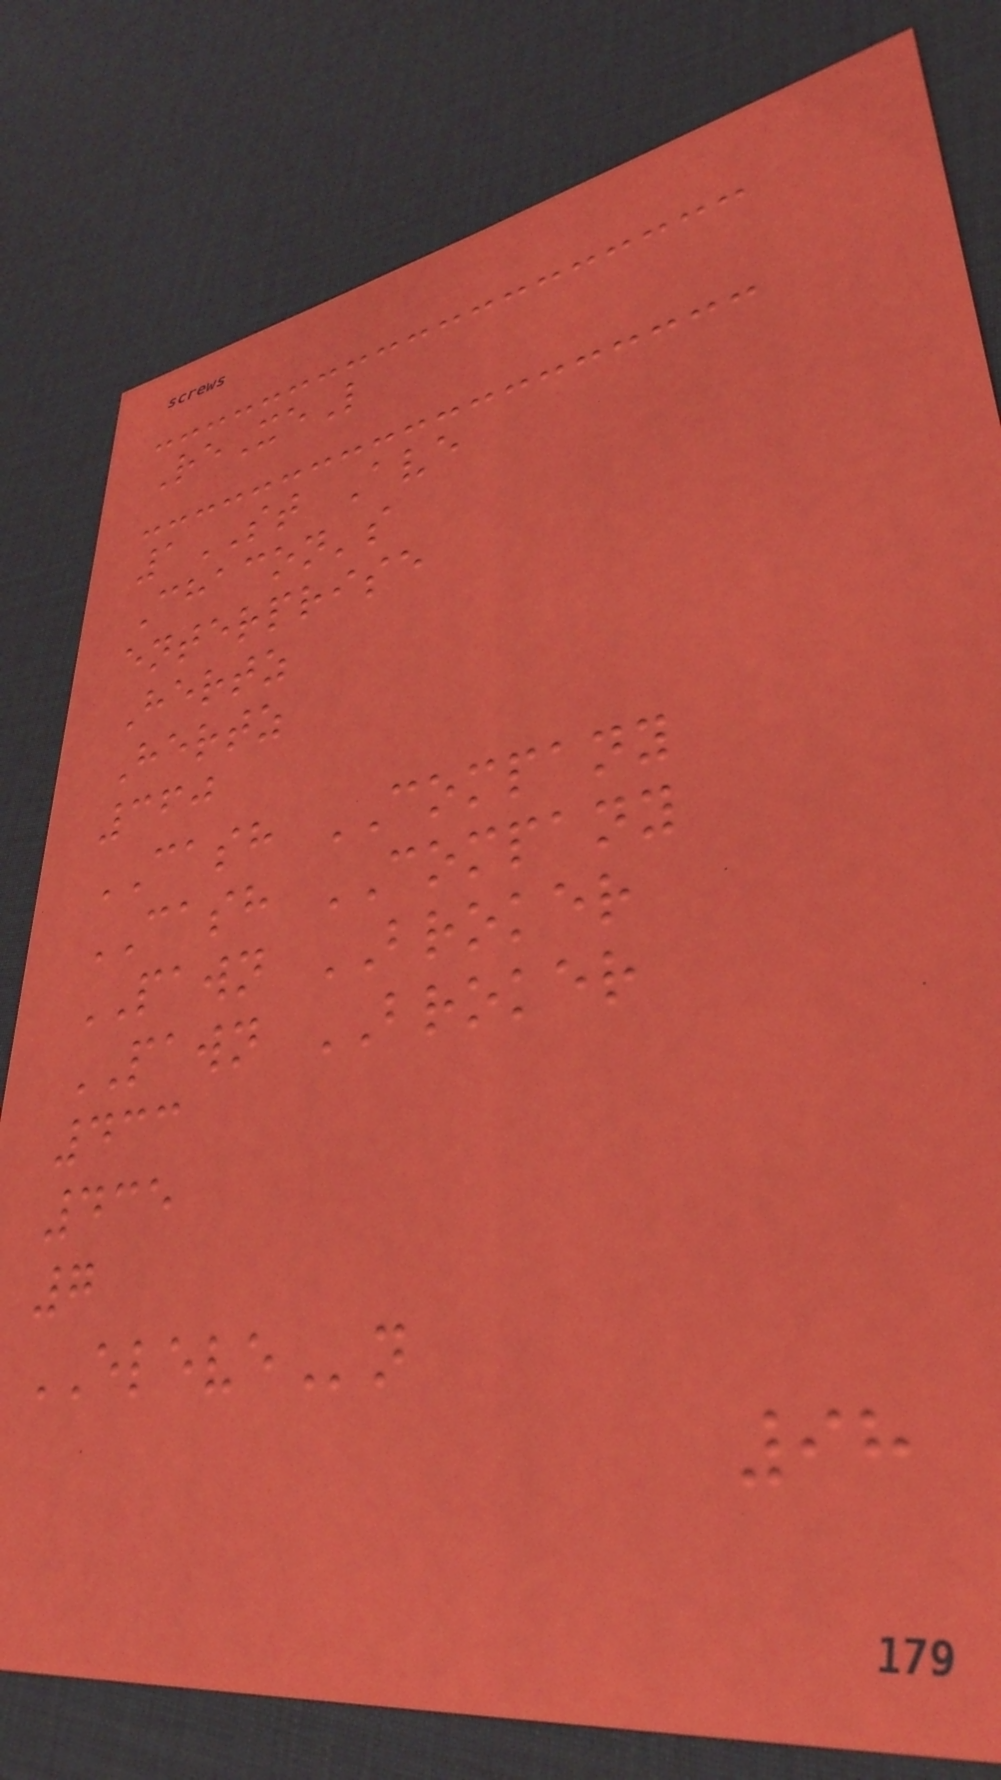ReXeL
1ST Ave
Chacon's
enterprise
Hertz
Hertz
360
CASH COMPANY
CASH COMPANY
PAWN BROKER
PAWN BROKER
433
435
7
ELEVEn
98
